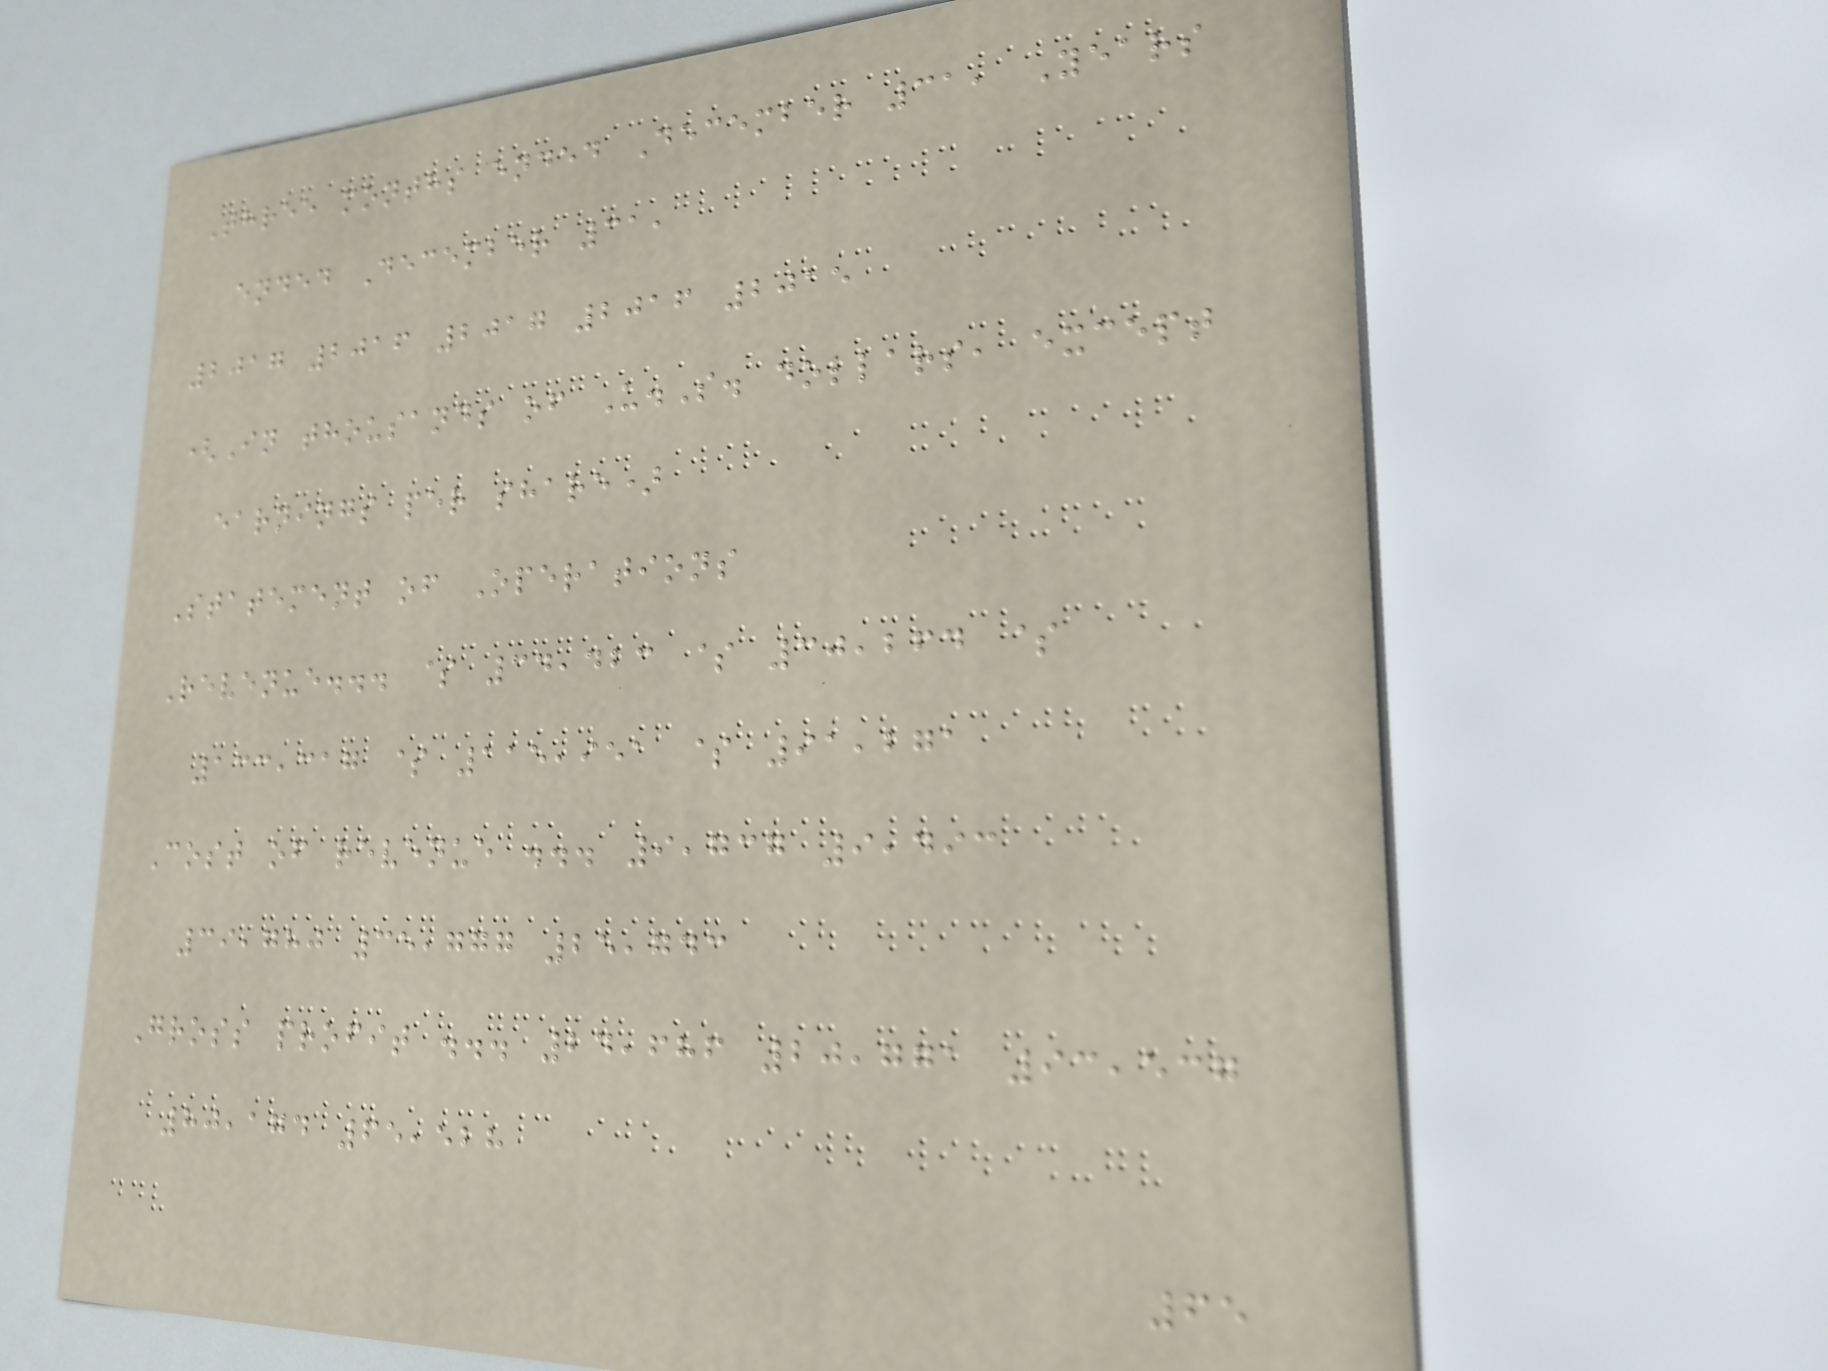Three months ended December 31, Years
ended December 31,
2017 2016 2017 2016 2015
(In thousands of U.S. dollars, except
earnings per share)
Statement of Operations
Revenue... $ 34,423 $ 30,264 $
133,317 $ 115,951 $ 91,271
Cost of revenue ... 9,737 9,493
39,780 35,777 25,743
Gross profit ... 24,686 20,771 93,537
80,174 65,528
65
